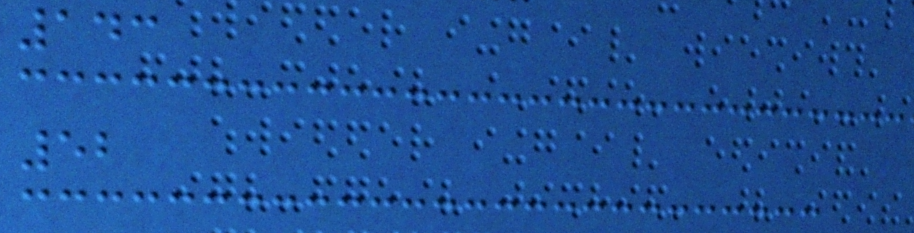143
52
